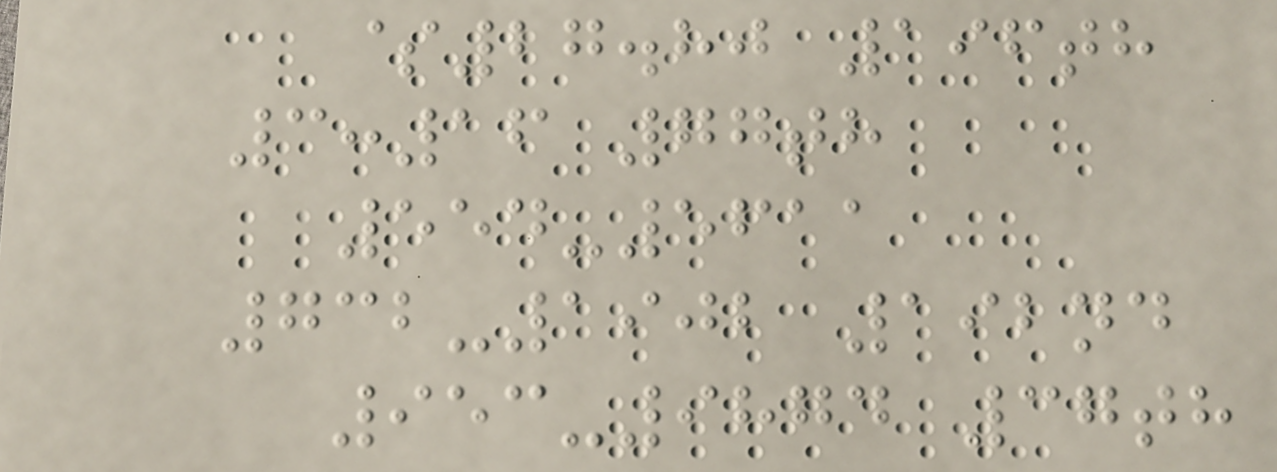$27.80 196th
3:16 77th
554-5611
732-1902 192nd
953-9874 37th
